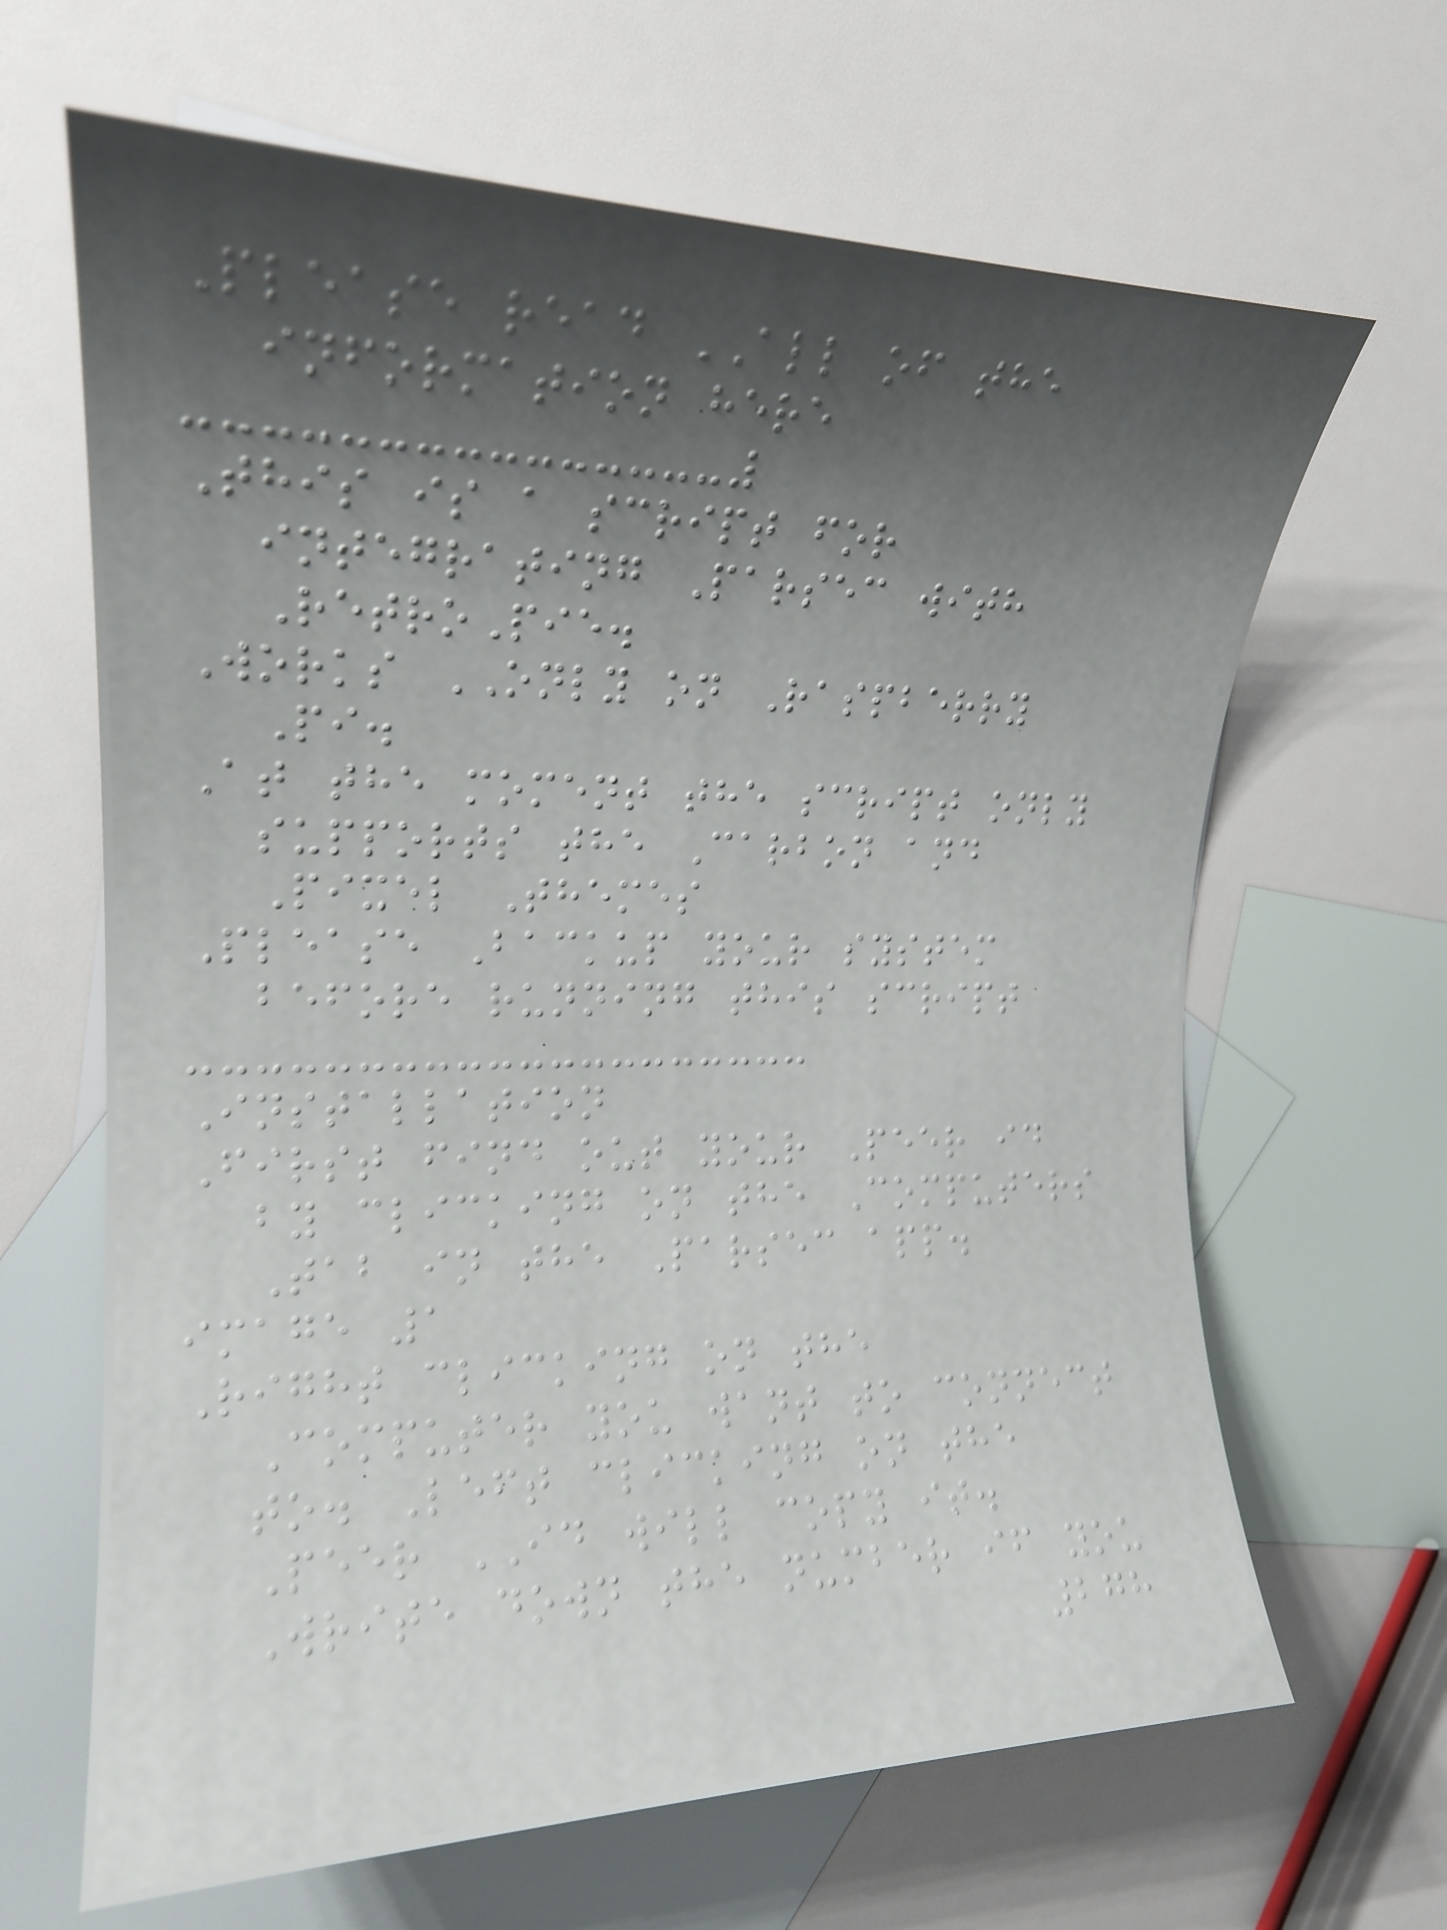Please read ALL of the
information here
This is a script for
integrating Parsec with
RetroPie.
Works ONLY on Raspberry
Pi.
At the moment the script only
supports the Carbon and
Pixel Themes
Please Backup your system
before running this script
Installation
First find out your Peer id
by clicking on the Computers
Tab in the Parsec app.
image 1
Right clicking on the
Computer you want to connect
to. Left clicking on the
Peer ID will copy it.
Write down the number if you
278
